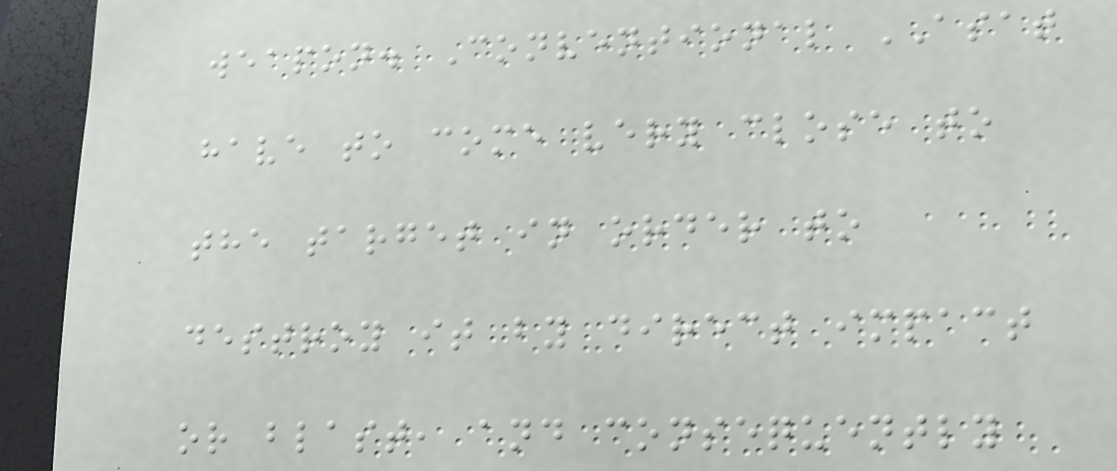weapon. Conventional ASAT
have to come very close to
the target in order to
destroy it by direct impact
or blast, and consequently
